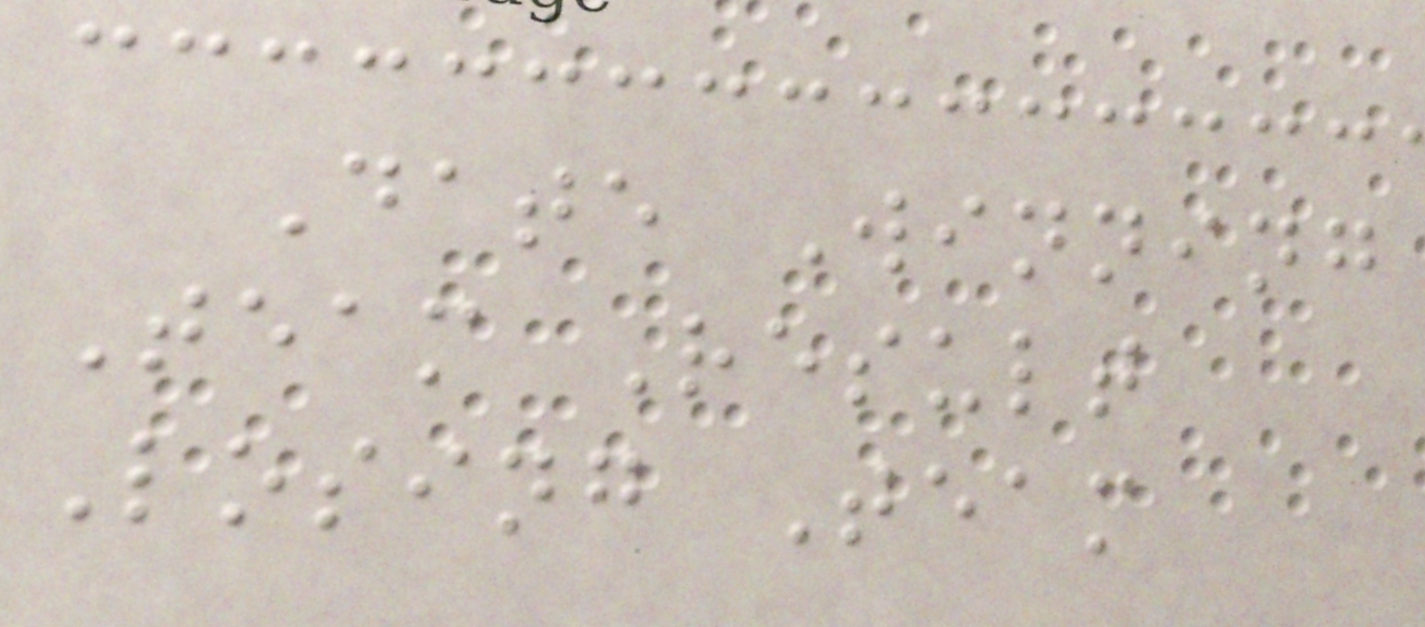Date Winning
Team Result
Losing Team
